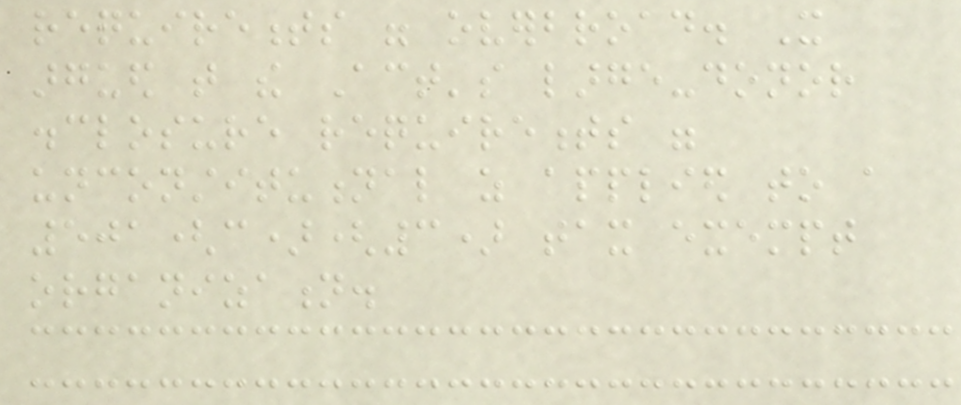requirements were overbroad. It
argued that the Act's large-donor
disclosure requirements were
unconstitutional as applied to a
501(c)(3) tax exempt
organization.
